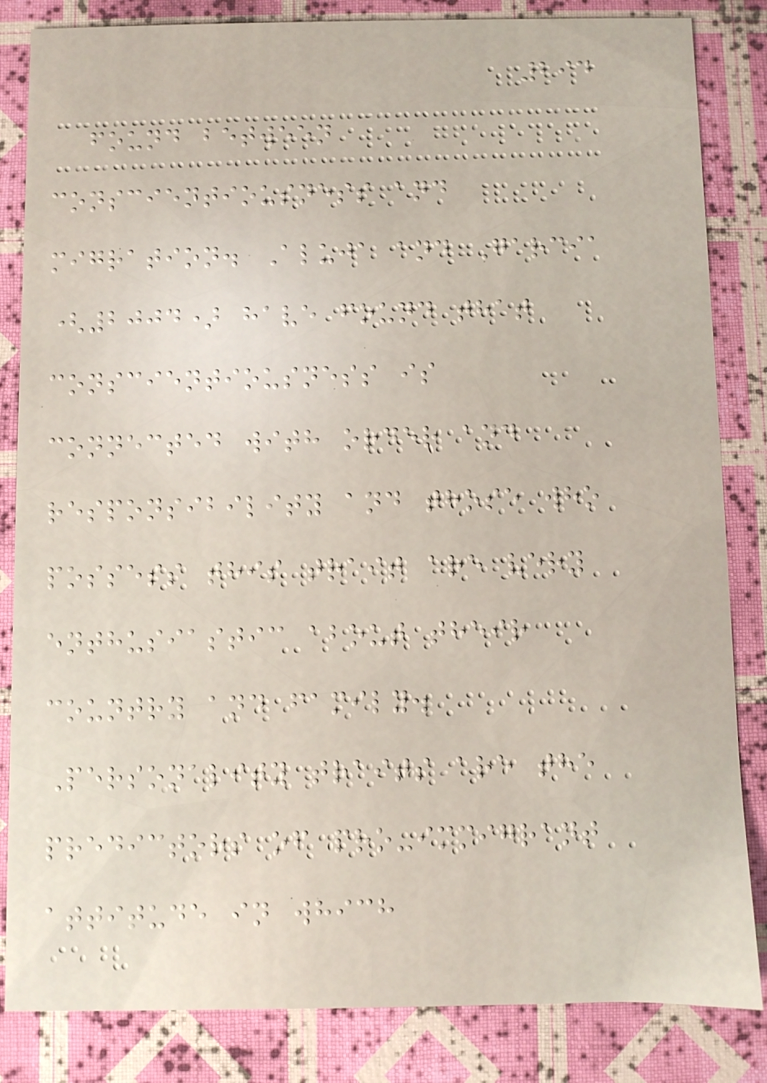294
found between
conscientiousness and
migration. Aluja and Garcia
(2004) have found that
conscientiousness is
connected with order and
responsibility and those who
possess this trait are very
enthusiastic about their
country and family.
Personality traits are the
predictors of pro-immigrant
attitude in which
